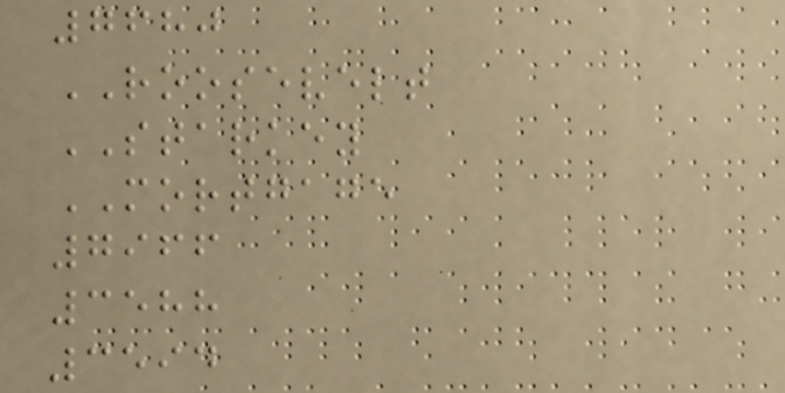7680
ROOSEVELT
STARKEY
MORTGAGE
7966
3588
3594
